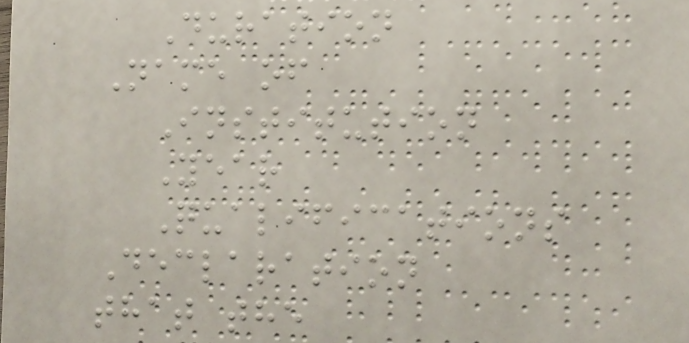Duration
Name of
Institution
Year
Qualifications
Declaration
that the
